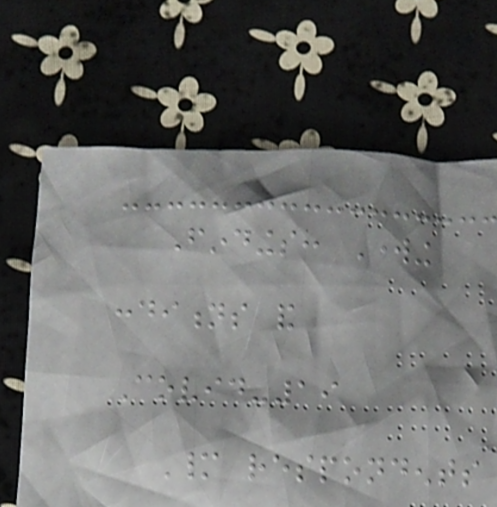Findings: Working
conditions and
Covid-19
Many respondents
